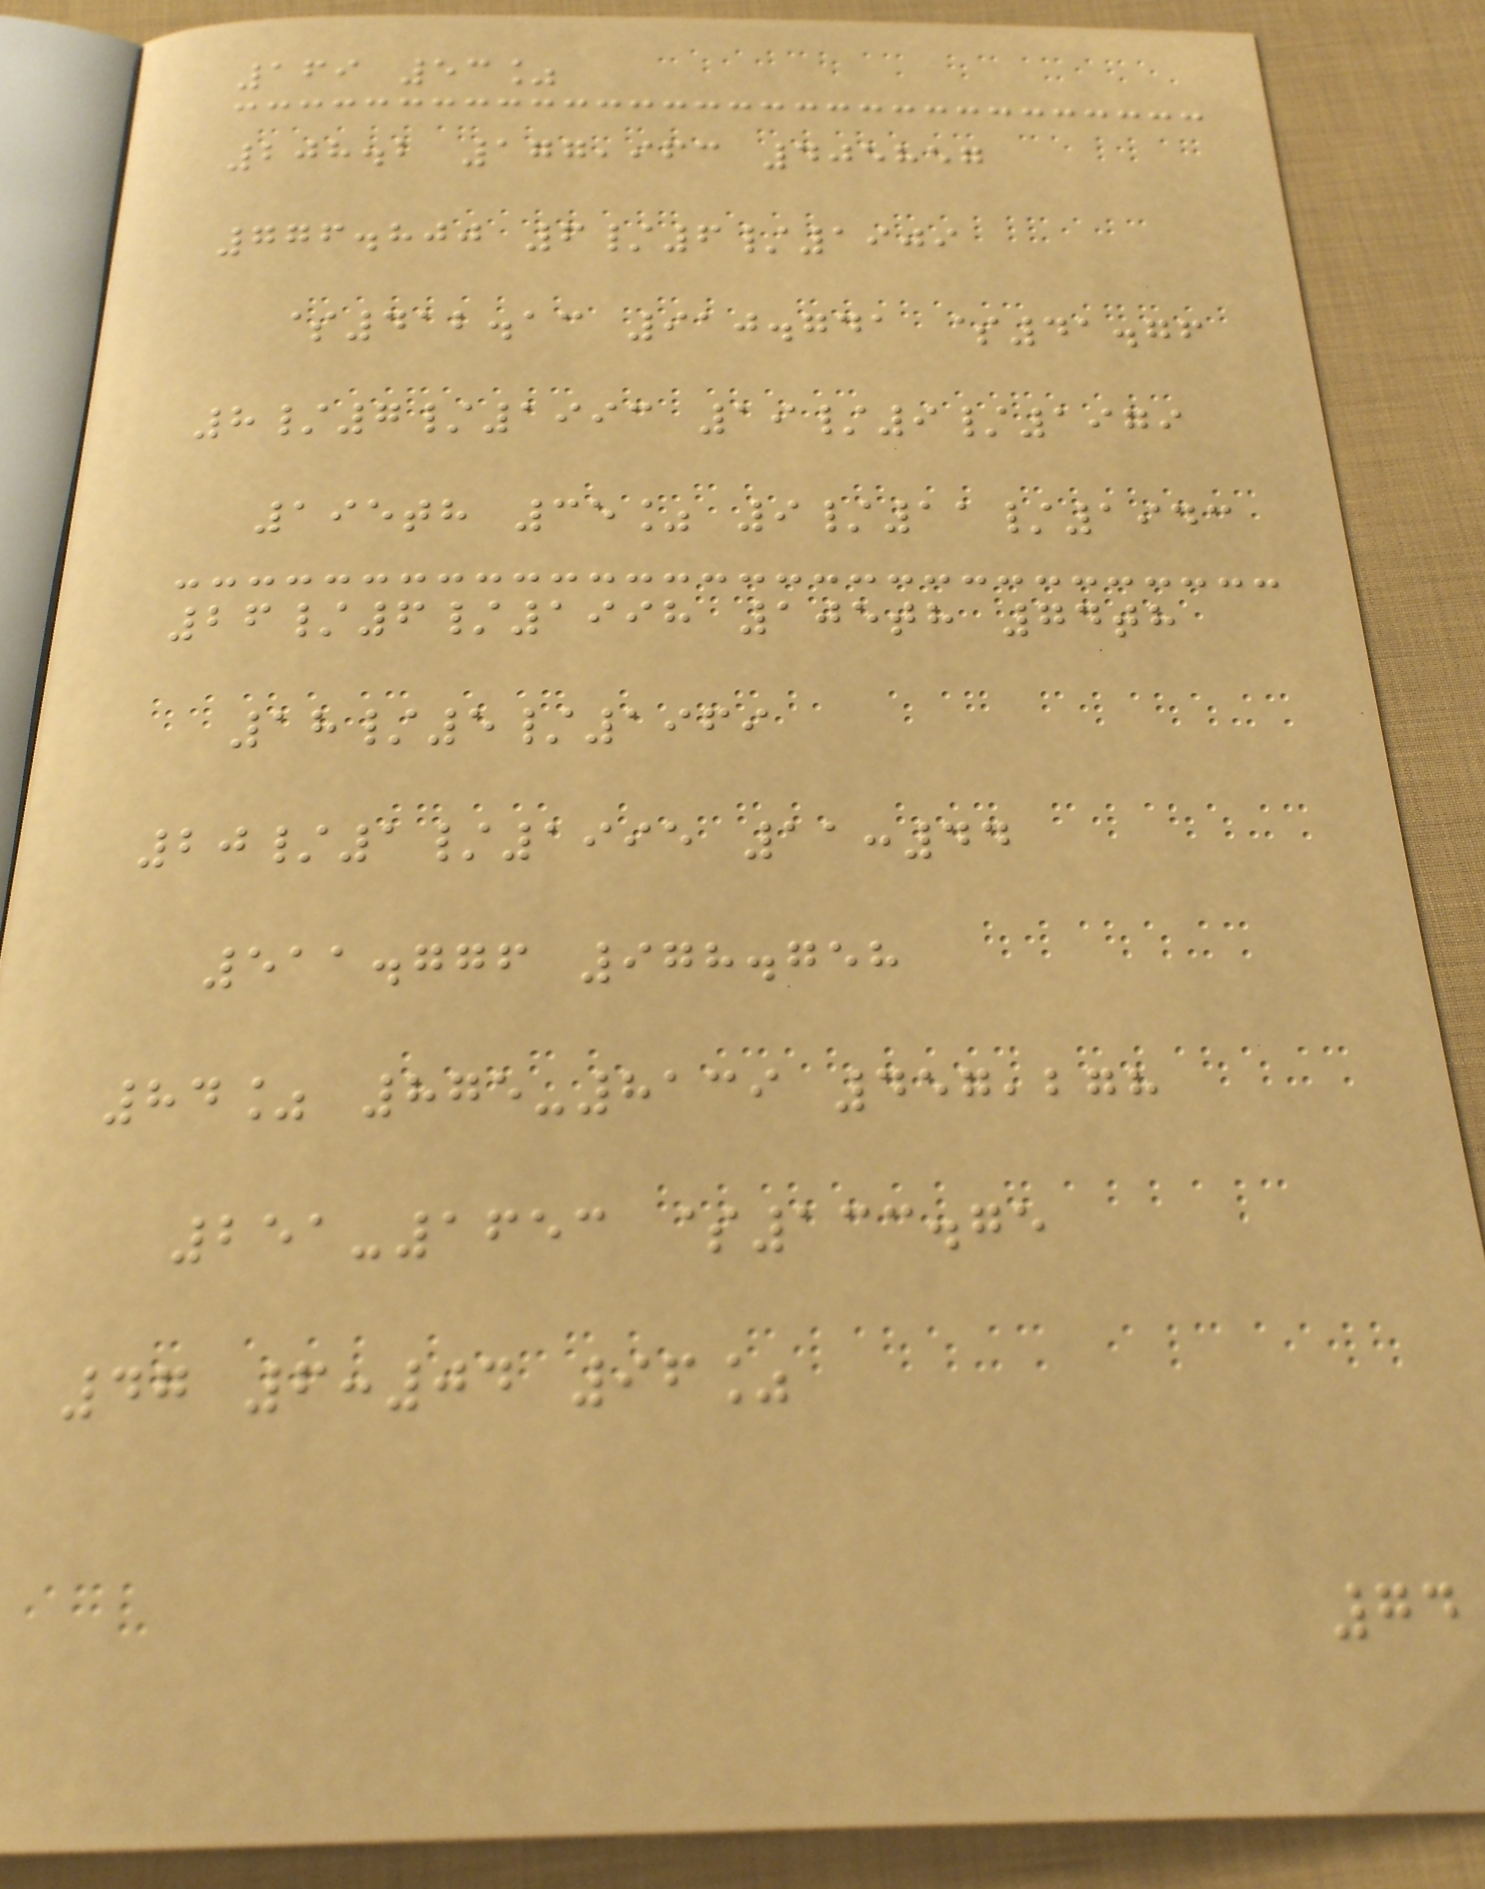169 53%
208.2 177,963 405857
776.800 6/6/1909
$412.13 910.741 $41.76
8/7/1993 19/9/1979
195th 35% 9/11/1943
26/6/1998 105th 74th
18/5/1969
20/1/1995 11:44
511.776 978.758
84% 875-8139 457,278
251-1653 $133.75
47 6:04 96%
74
